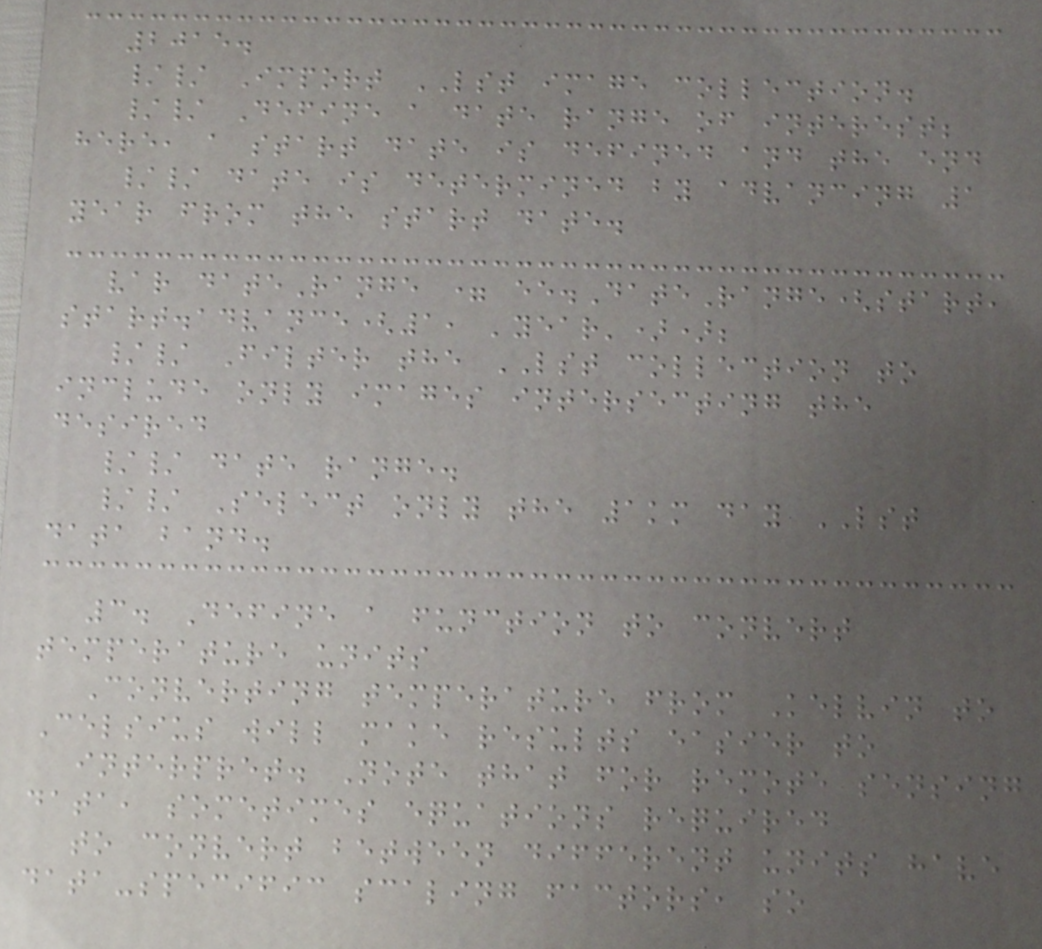2015.
// Import LST image collection.
// Define a date range of interest;
here, a start date is defined and the end
// date is determined by advancing 1
year from the start date.
var dateRange = ee.DateRange(start,
start.advance(1, 'year'));
// Filter the LST collection to
include only images intersecting the
desired
// date range.
// Select only the 1km day LST
data band.
3. Define a function to convert
temperature units
Converting temperature from Kelvin to
Celsius will make results easier to
interpret. Note that for remote sensing
data, sometimes equations required
to convert between different units have
data-specific scaling factors, so
